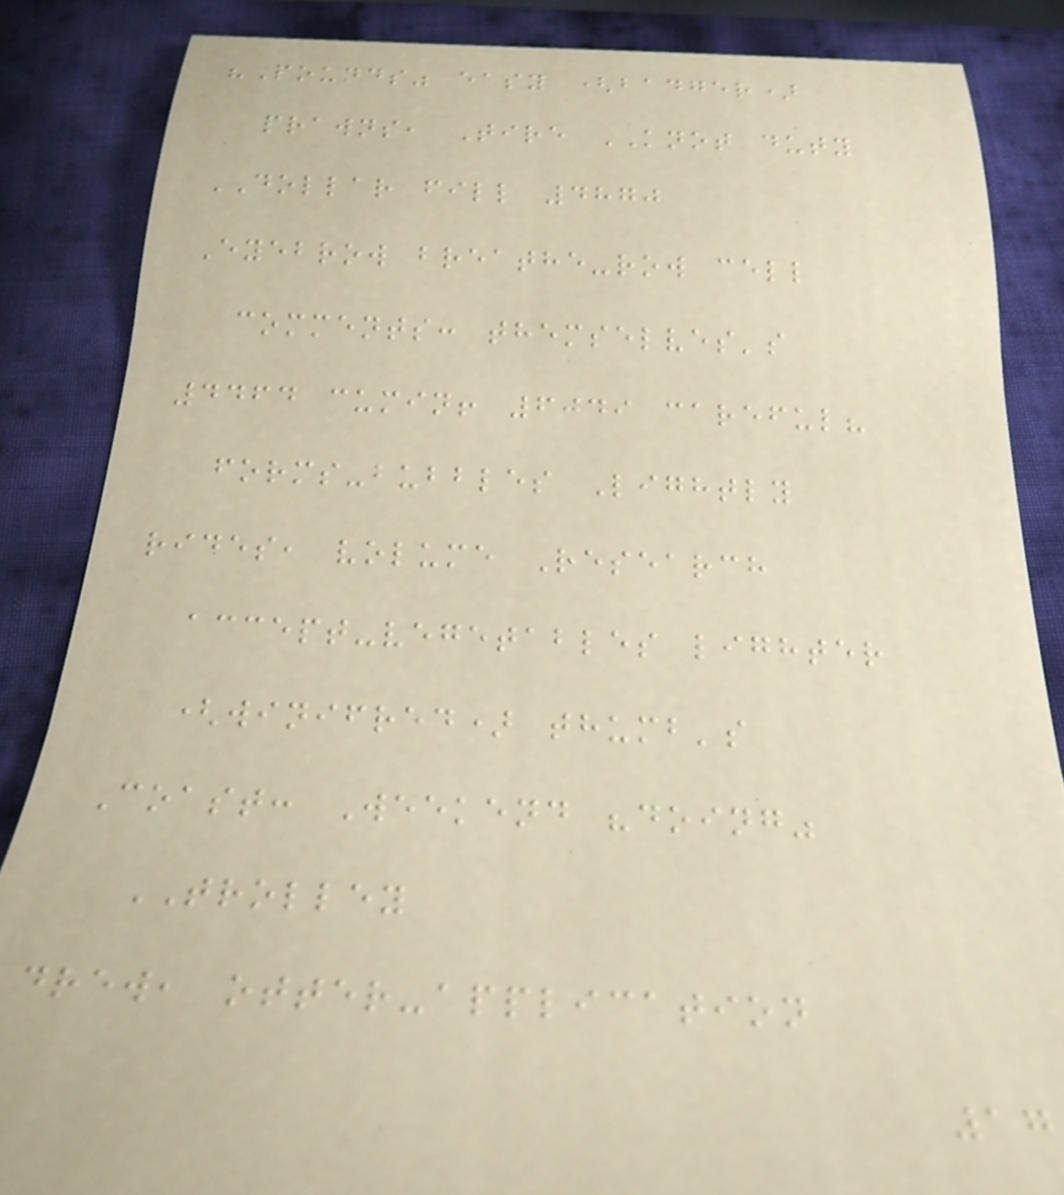"Pounds" easy (badger)
prawns, Tire KNOT duty
DOLLAR fill 4870
Eyebrow breathe-row cell
comments: themselves's
4464 cumin! 6049 careful?
forms-bubbles Lightly
rides, volume Research
accept-vegetables lighter
(winifred) thumb's
Coast: Weekend "doing"
TROLLEY
drew, otter-application
17
